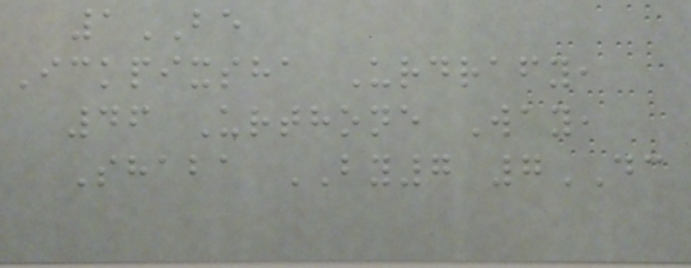1BE
Ickpixsha Urdrafy,
46 Urthone Way,
Shaba BY7 7DC
